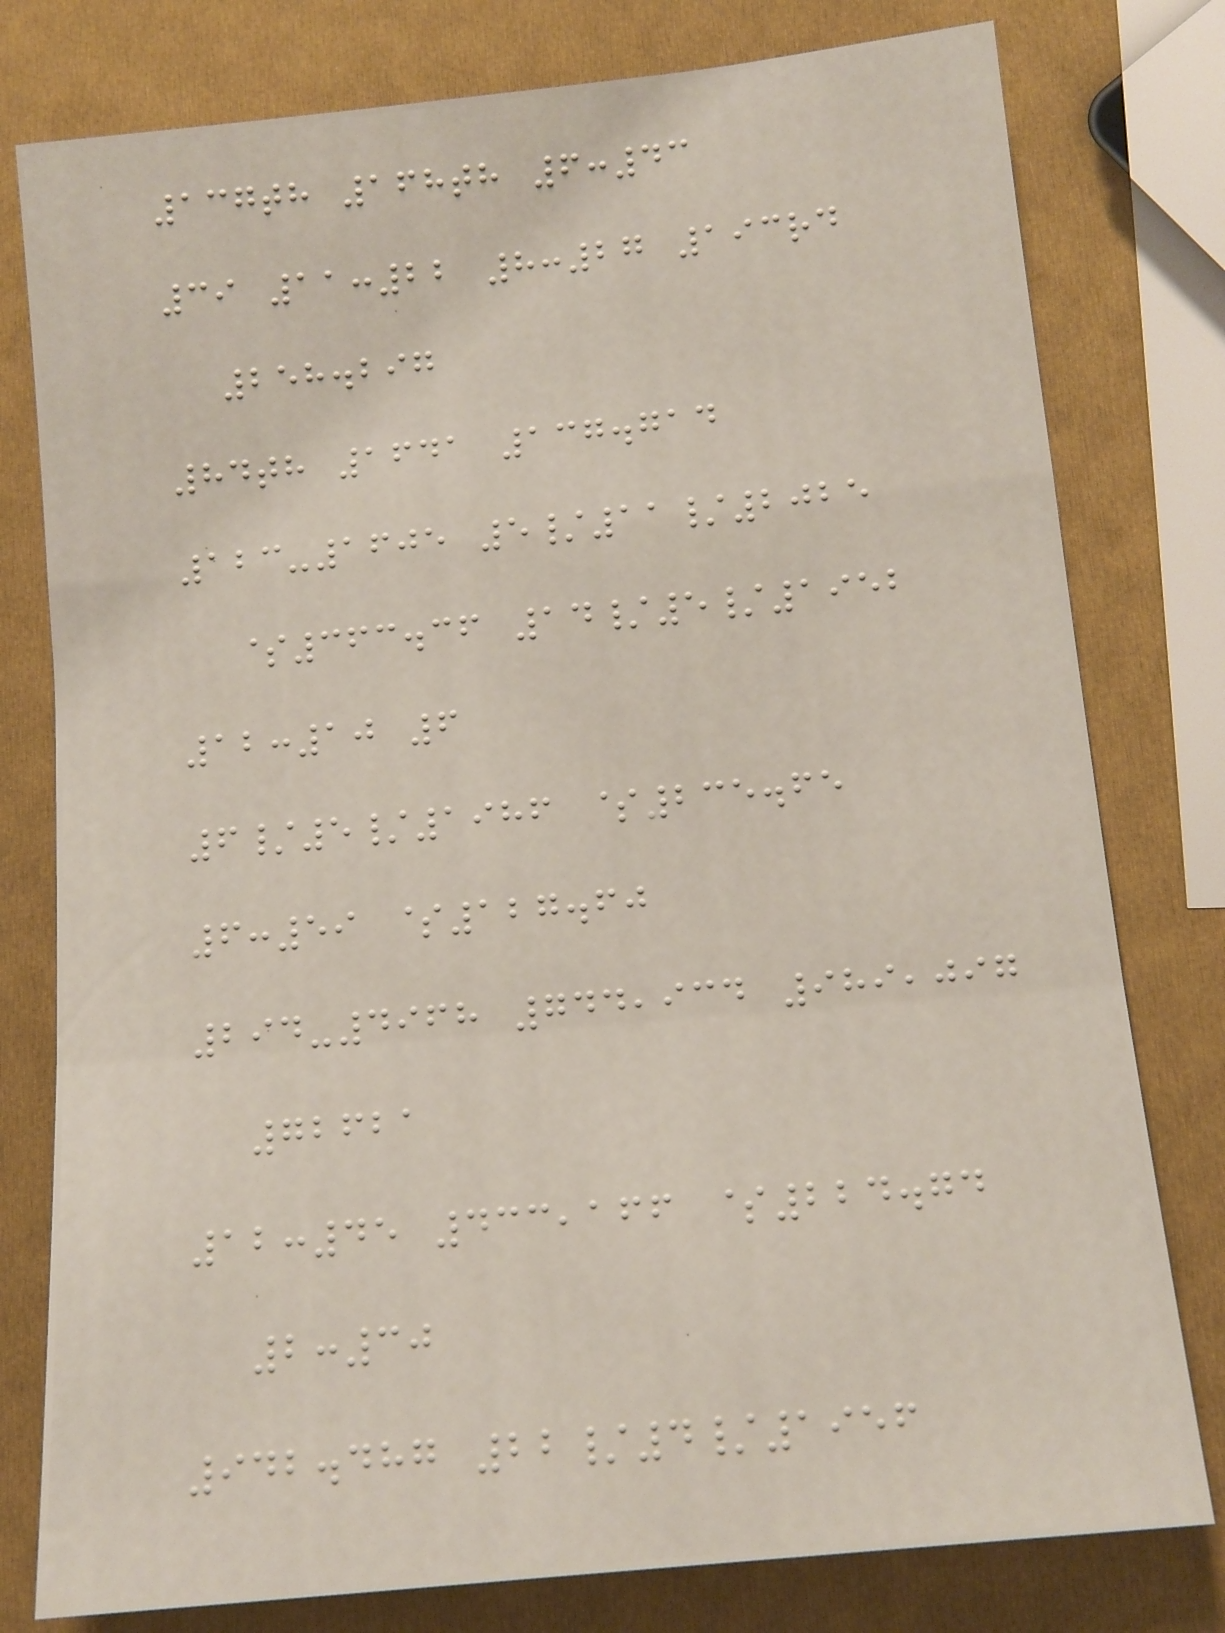137th 168th 6:43
39 11:22 8:27 193rd
258.297
84th 1641 137.714
123-1605 5/11/2025
$363.36 14/5/1952
12:10 6
6/5/1986 $235.65
6:59 $127.60
294-4968 744,934 989,097
72621
12:45 433,166 $224.74
2:30
942.487 22/4/1956
